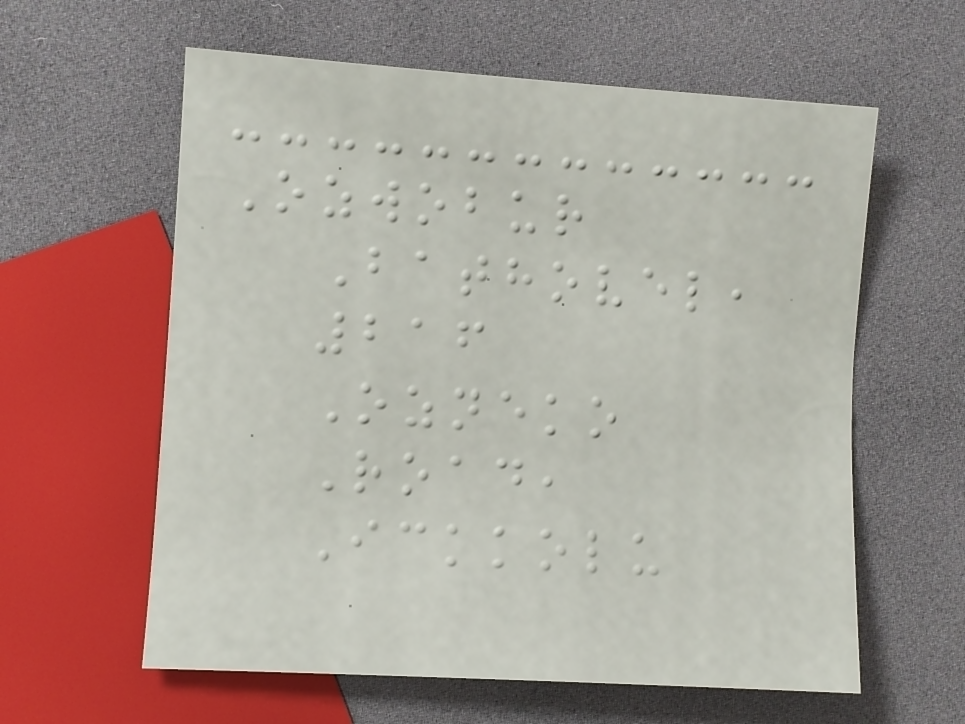Ozwobur
Bathovel,
216
Ozneko
Road,
Ickkolu
